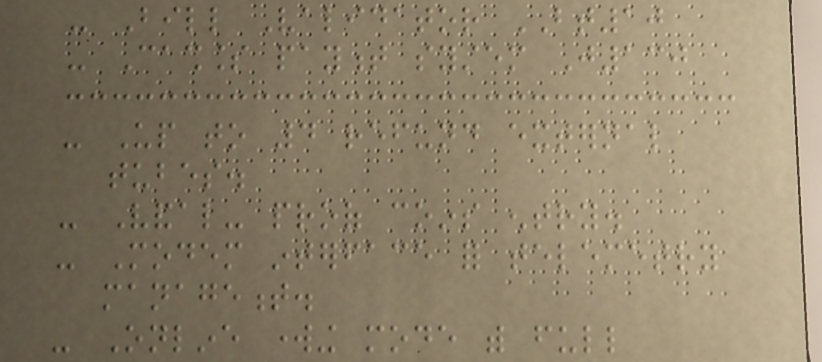- Bill Validator BT10
- Cashless payment system J130
- Up to 4 refund external
tubes.
- Vandal- proof coins entry.
- Modem interface for telemetry
management.
- Online working mode with full
